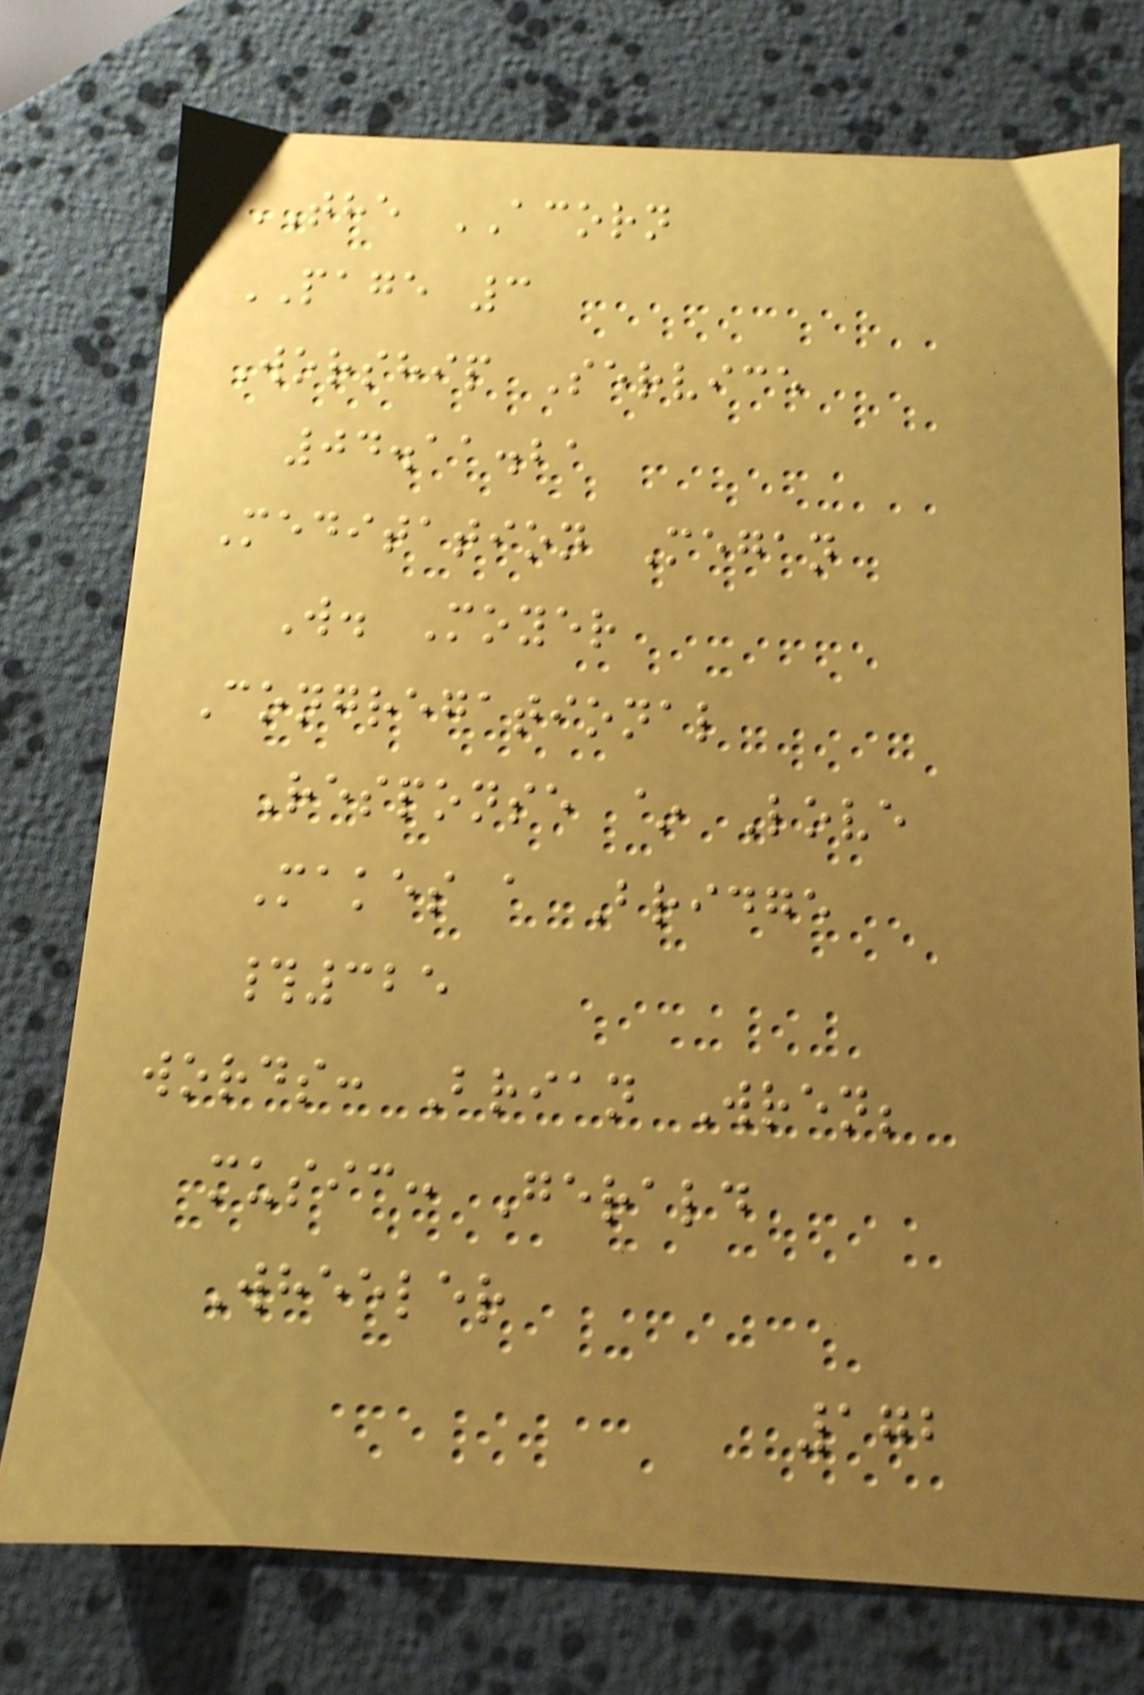THE ACORN
PAGE 3
Worship Service
04.11.21
Meditation Megan
W. Moyer
Congregational
Response ~ Love
Makes a Bridge
#325
words: Brian Wren;
music: Gerald
Wheeler
172
